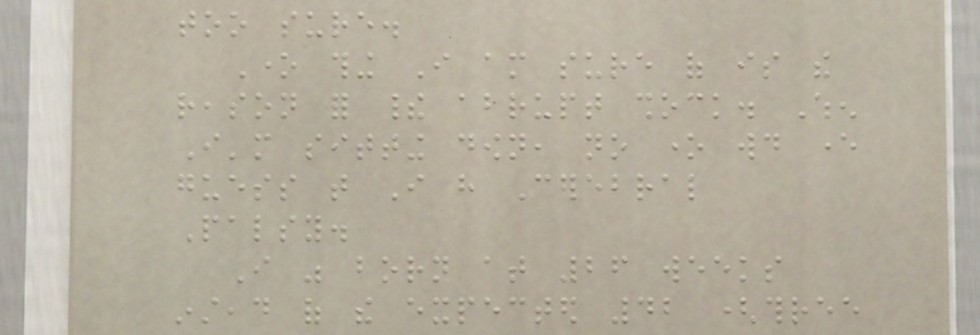too sure.
One thing I am sure of is the
reason for their abrupt shock. When
I'm sitting down, no one would ever
guess that I have Cerebral
Palsy.
I was born at 26 weeks
instead of the expected 42 (three
